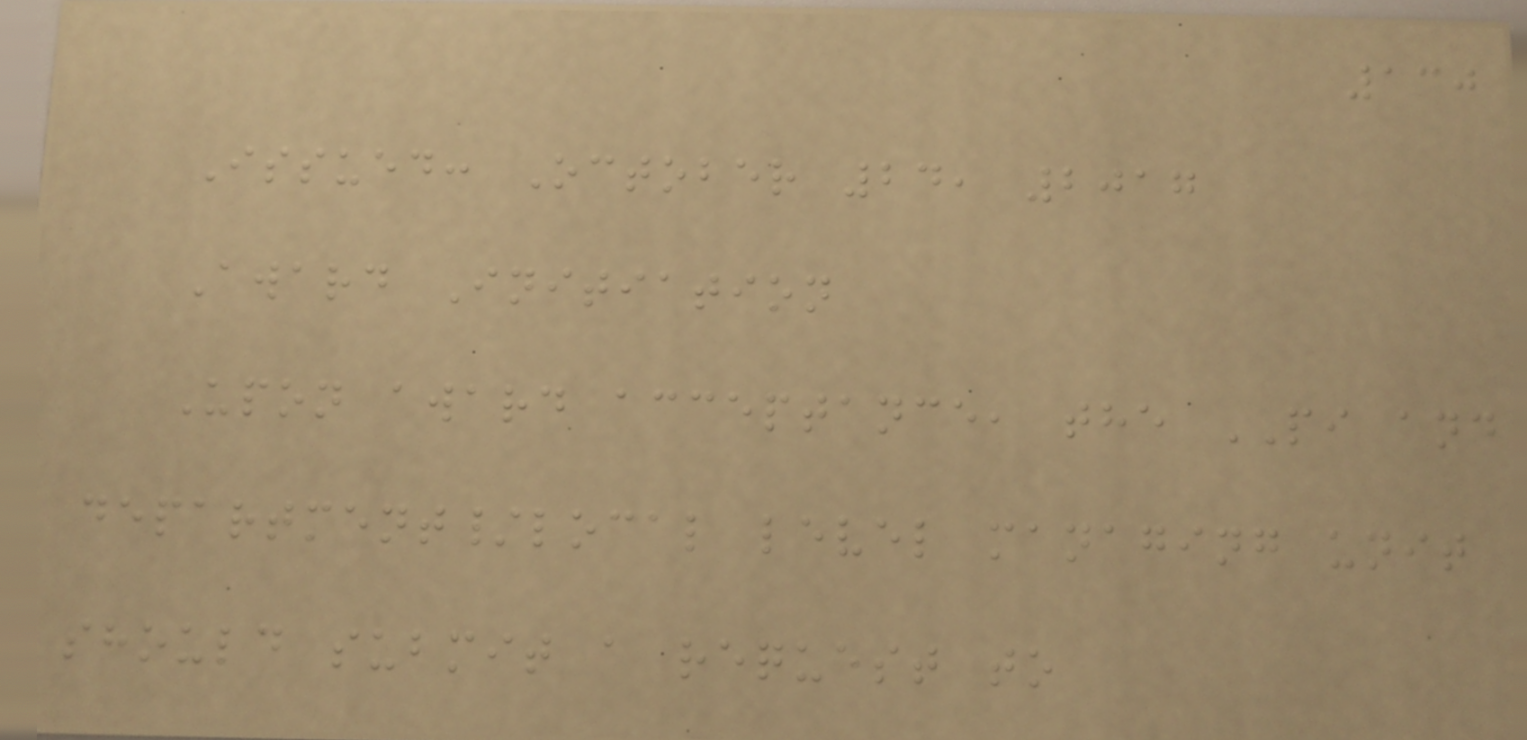130
Issued: October 24, 2017
Award Initiation
Upon award acceptance, the PI and
department/local level managing unit
should submit a request to
